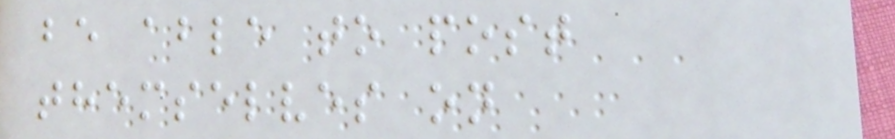be able to post
themselves on
